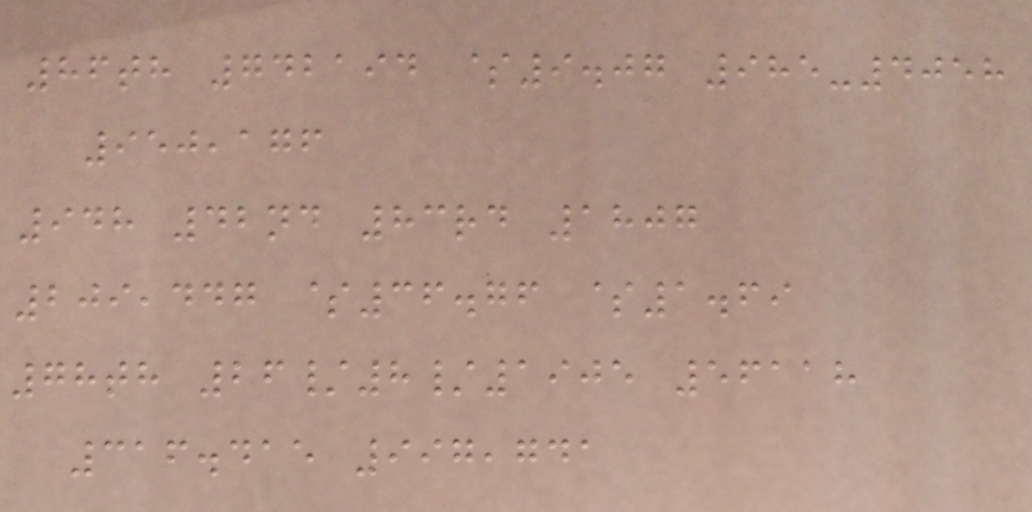86th 742194 $9.07 985-4058
950,176
948 42nd 83rd 1807
209,447 $36.76 $1.69
78th 26/8/1905 56118
316.415 997,741
